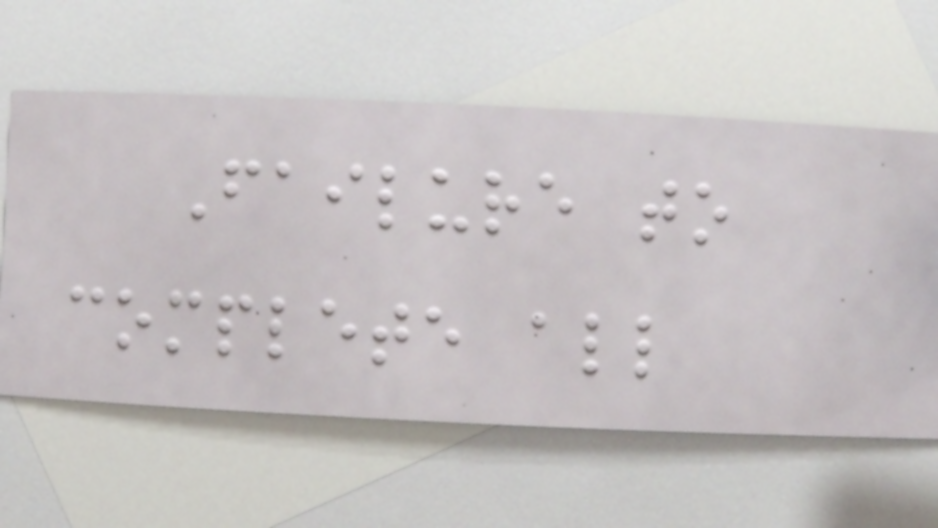Failure to
complete all
